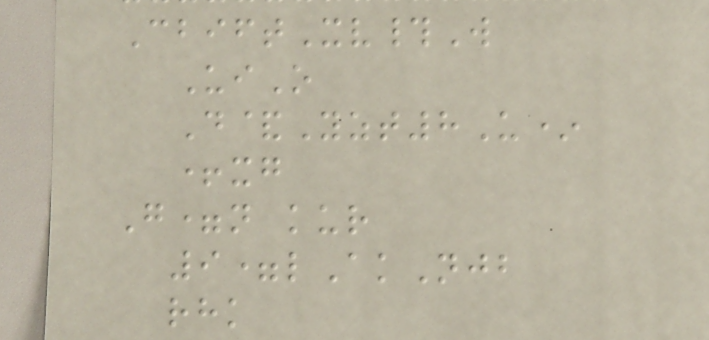CbiftXv#W
UiO
D&Yzt8U*
+xg
G=n kur
9=lAkNjb
rhk
